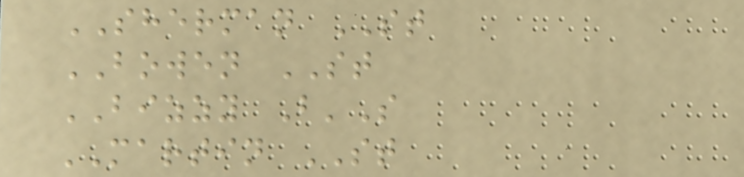SHERMAN ST
BOWEN ST
BIZZY B'S
MARTIN ST
